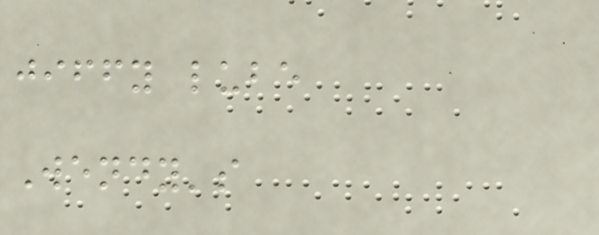jiffy lube
Wendy's
